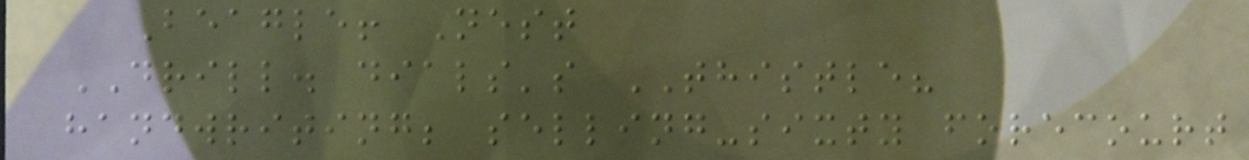Beagle! Nest
DRILL. dials's THISTLE?
handwriting; selling-sixty forecourt
